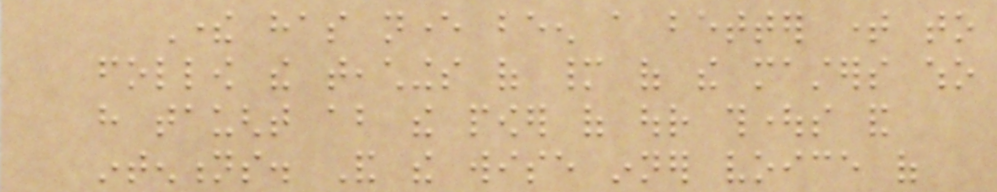There has never been a better time to
follow the teachings of many of the masters who
have taught about the power of our thoughts and
intentions. And the wise inner voice of
